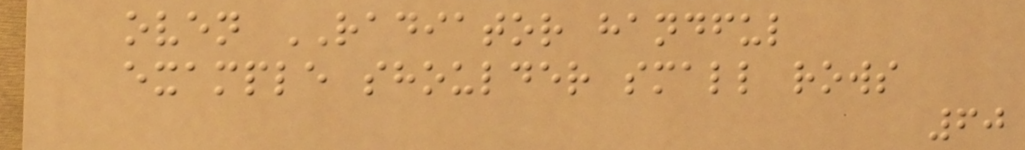oven RADIATOR handful
example shoulder small rows
60
